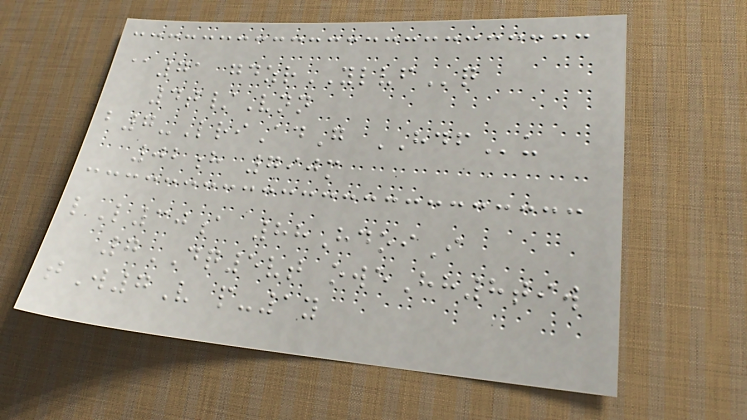@71 gdzrYLVFq
4t/Vnn
b7-LriAdG HDFu
02h 790m
lL30a 88HdoiI
7DQ5vt oweHh8tiw
tW7V p-1y
